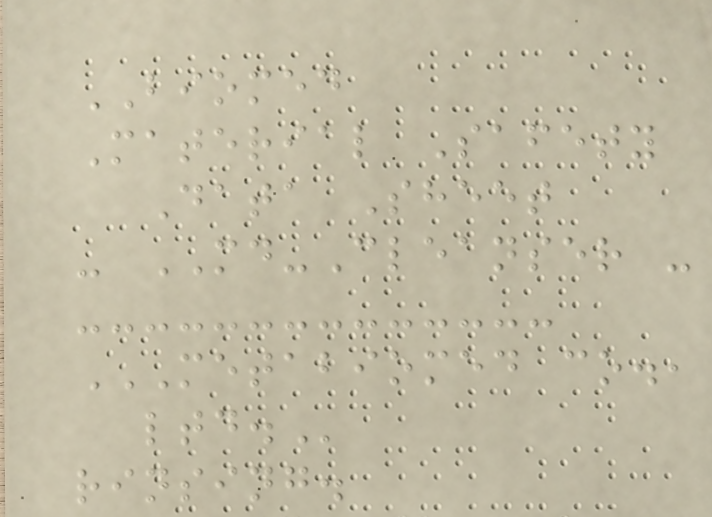BIOMED
Material Safety
Data Sheet
- MD-Cleanser -
METABIOMED CO.,
LTD.
rinsing.
